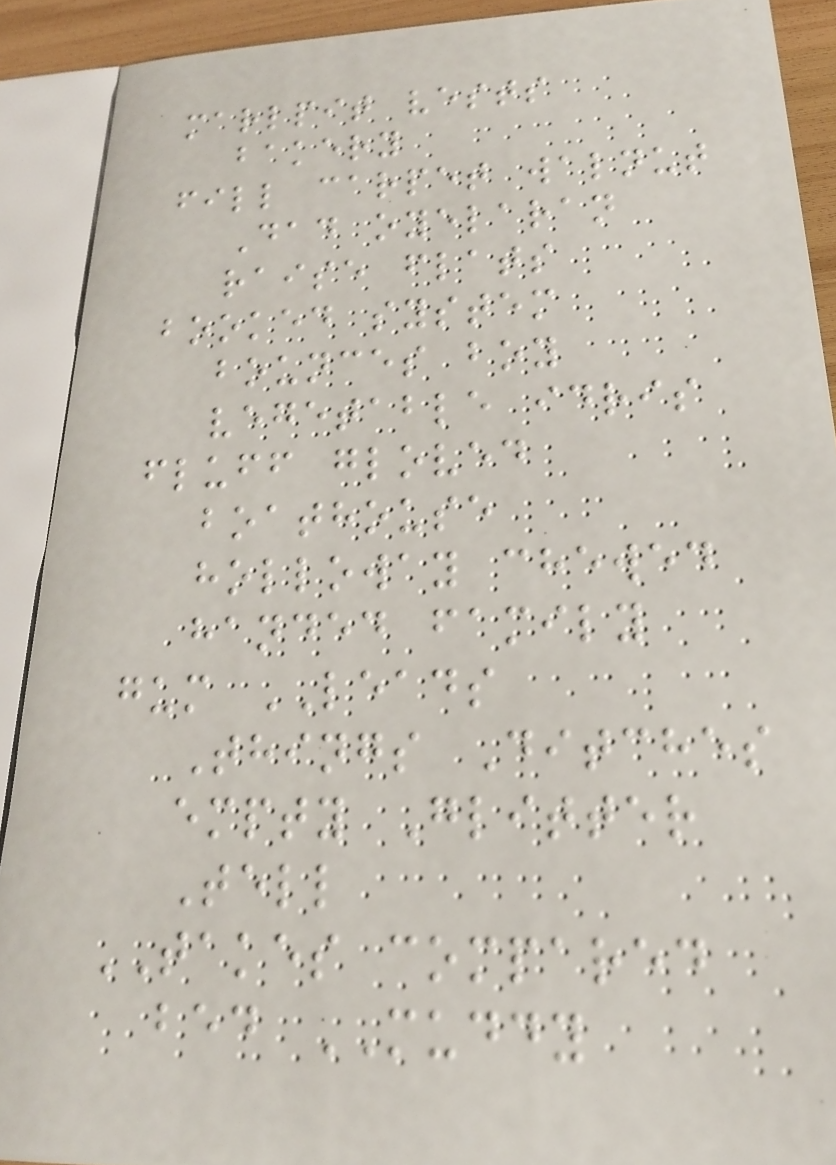marlpit vests
bakery
fill carpet walnut
Dad oyelaran
raise flats
booked system
bounces boy
vegetable idris
fluff gloved
boathouse
holloway chewed
handed family
gum LEADS
Things Ditches
empty Glitter
Tell
TAKES compared
bed MUDDY
